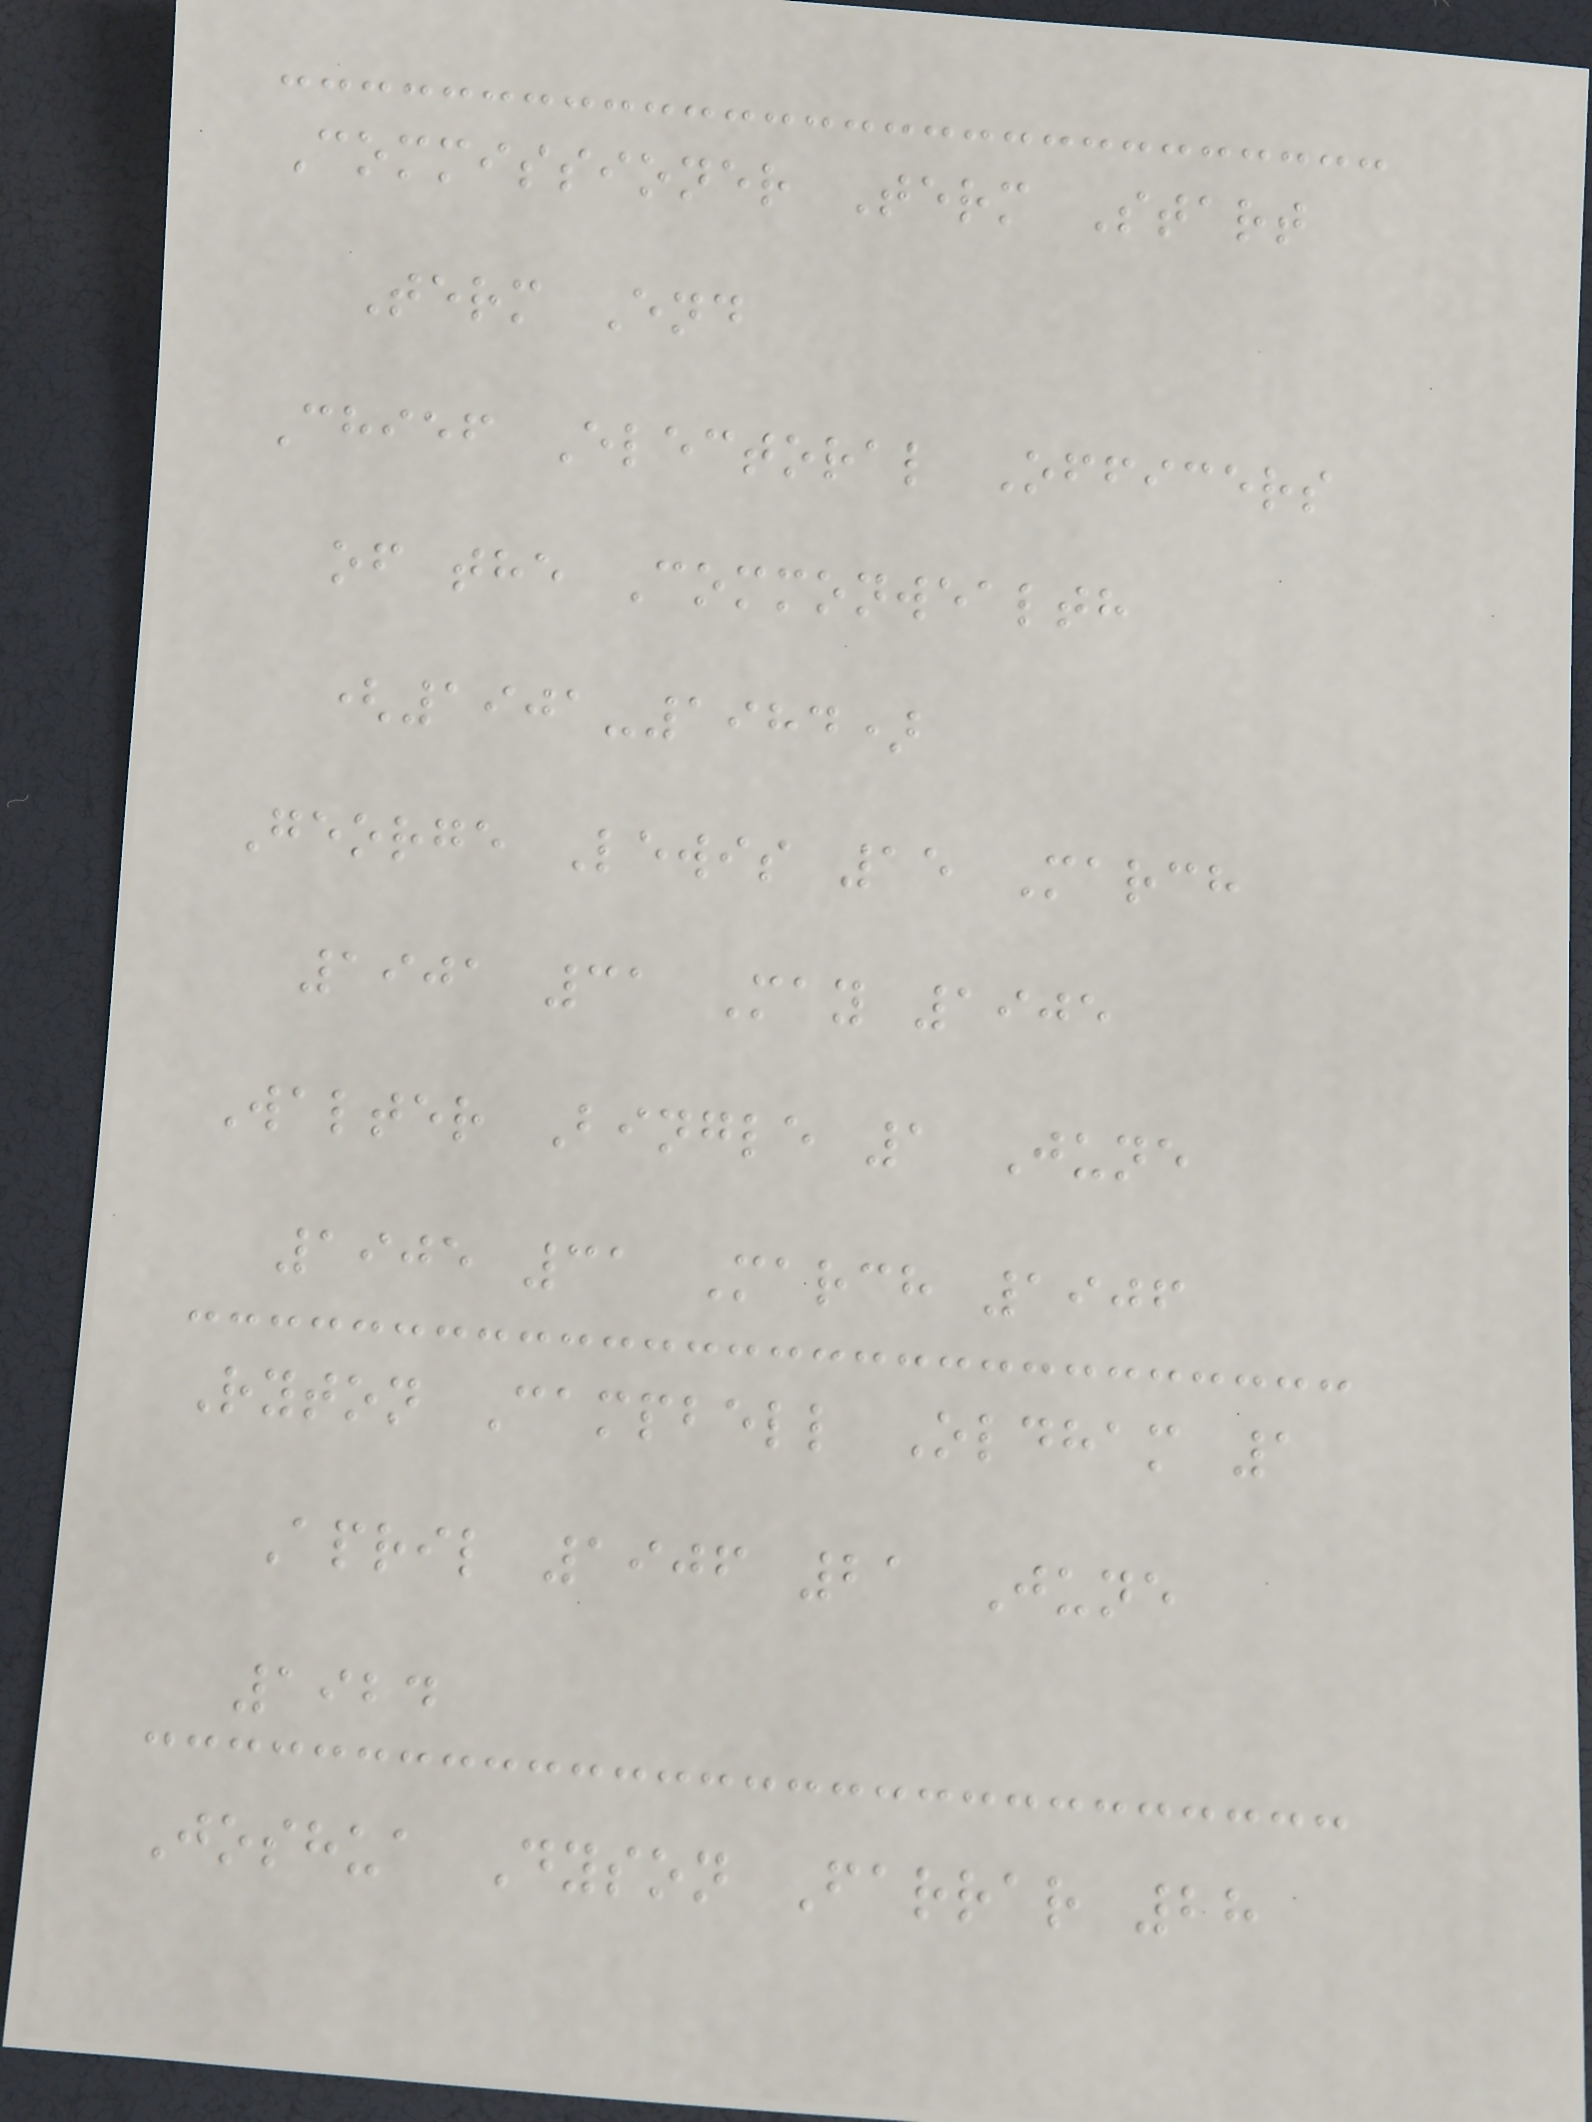Commissioner Term Start
Term End
Chief Electoral Officers
of the Commonwealth
(1901-1984)
George Lewis 15 March
1901 31 May 1905
Walter Bingle 1 June
1905 31 March 1906
Ryton Campbell Oldham 1
April 1906 21 June
1924
Joshua Dyson Farrar 28
